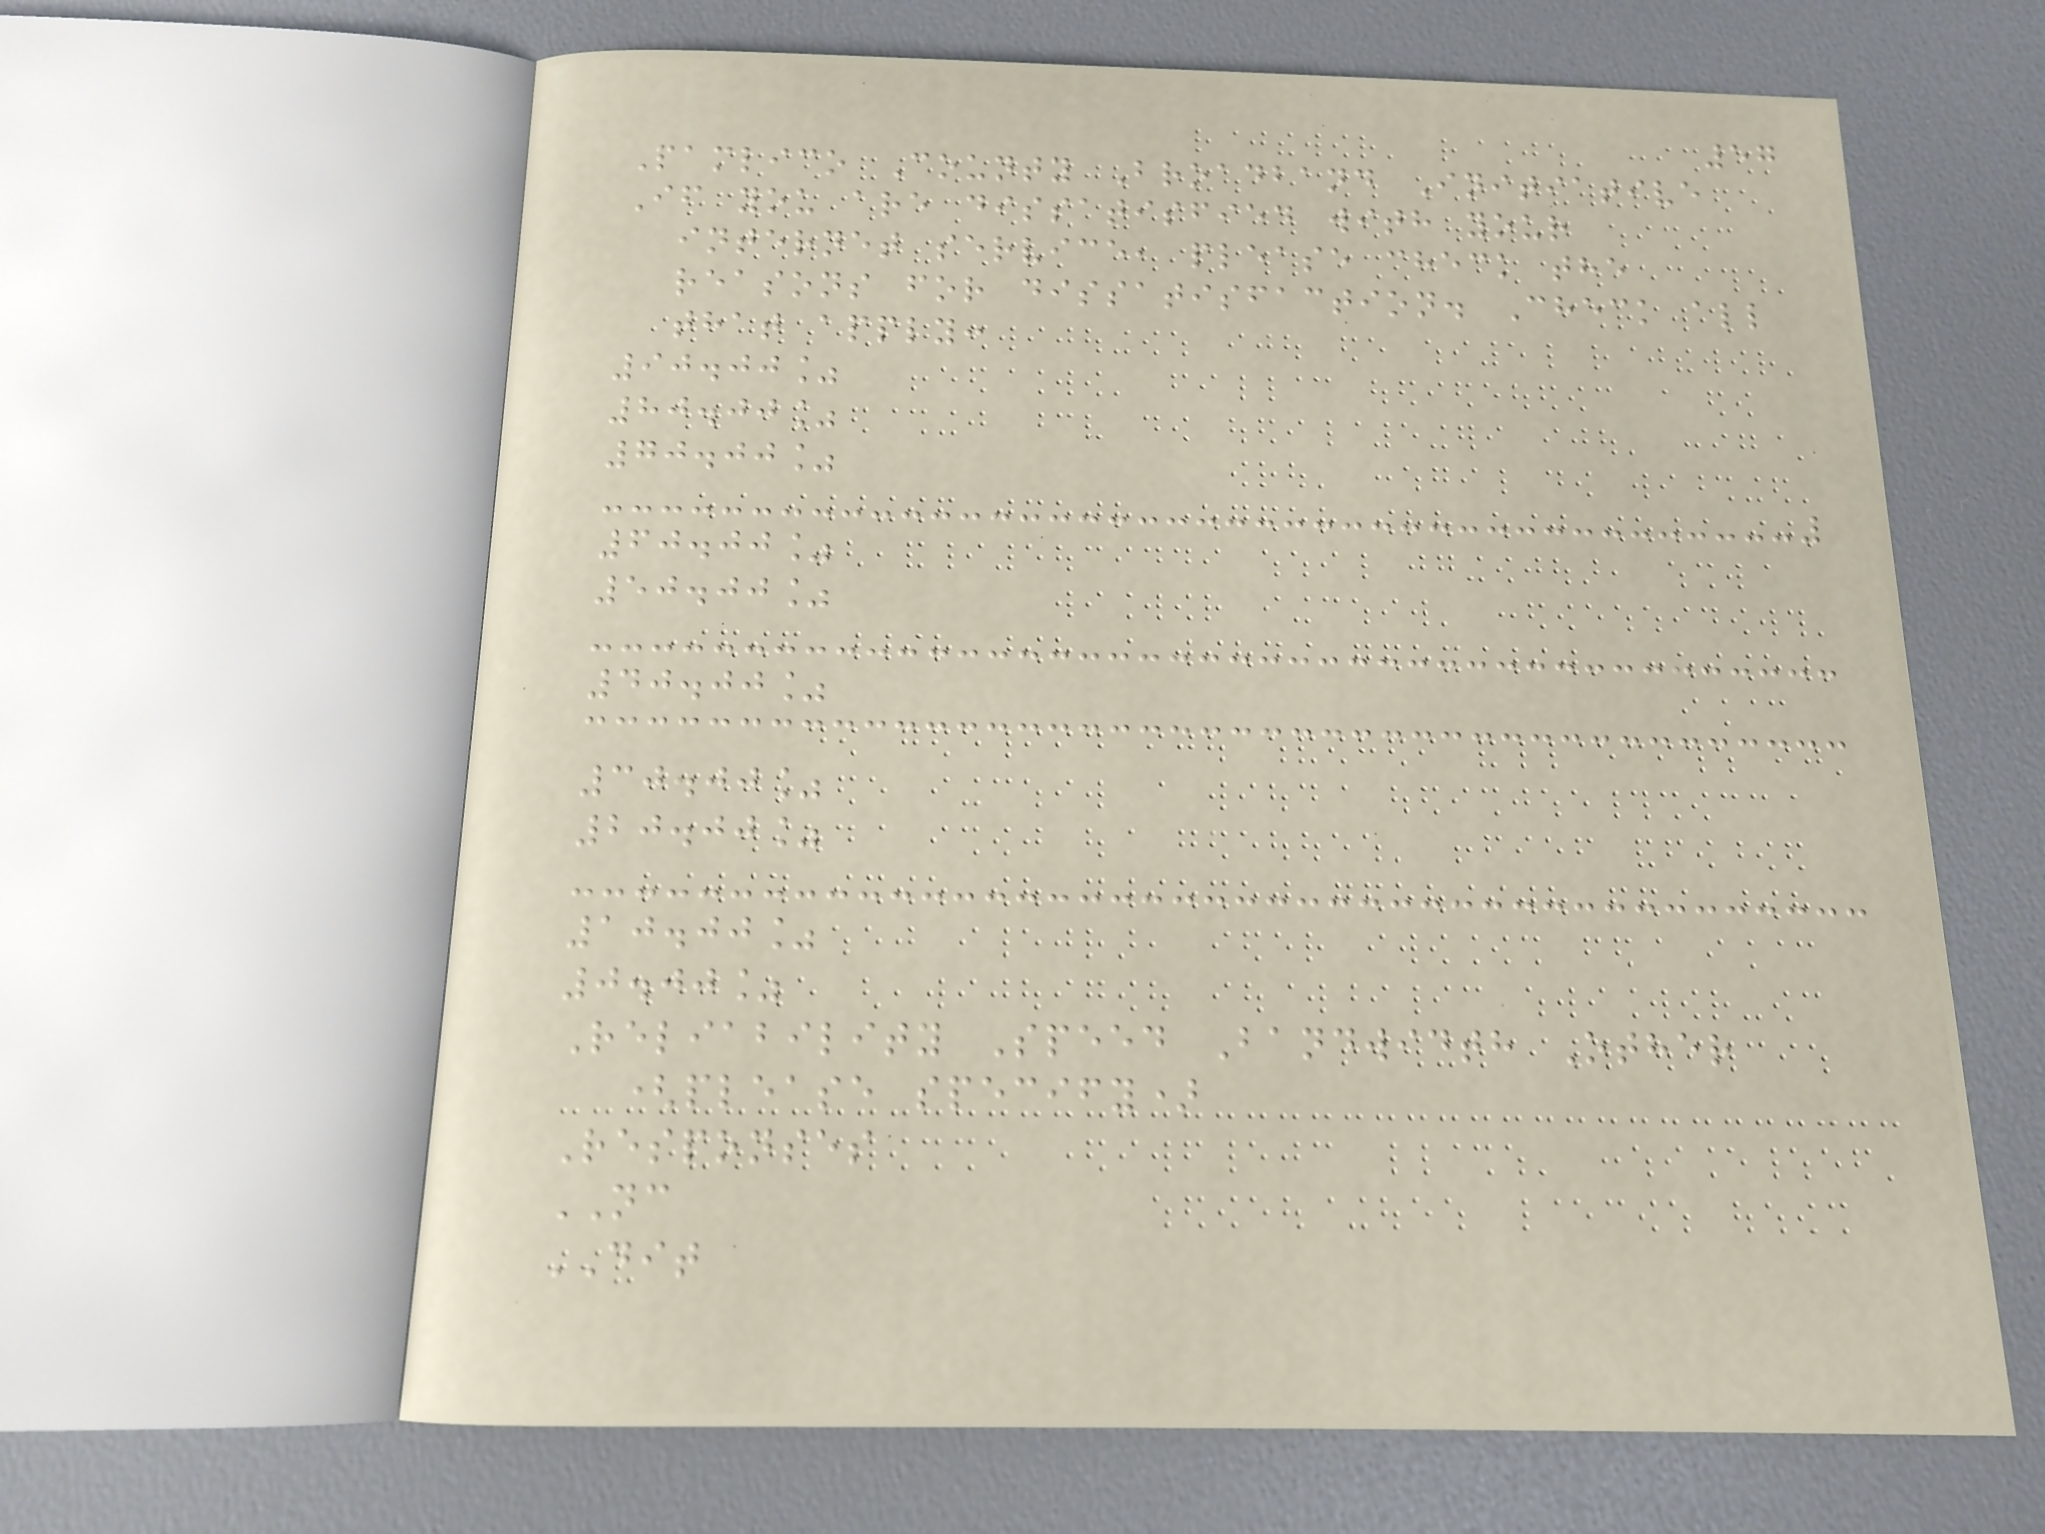57
Pamlico County Broadband Initiative
If you are dissatisfied with your
internet service, please check the
reasons for dissatisfaction. Check all
that apply:
90.00%
80.00%
70.00%
60.00%
50.00%
40.00%
30.00%
20.00%
10.00%
0.00%
Reliability Speed Bandwidth Other
(please specify)
Responses
NC
DIT
